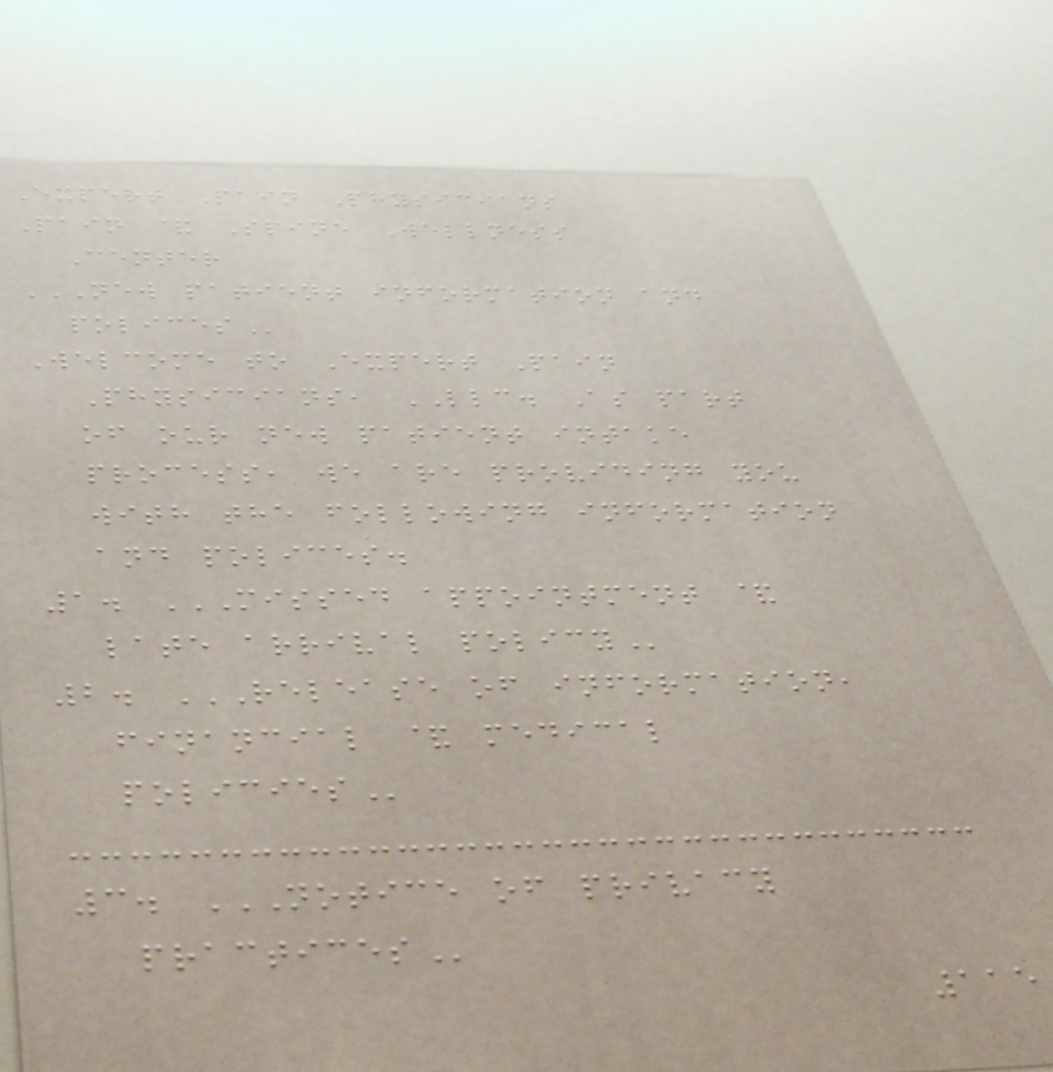Expert Pain Physicians
Pain & Spine Wellness
Center
NEW PATIENT INFORMATION AND
POLICES
Welcome to Expert Pain
Physicians, LLC. As part
of our new patient intake
process, we are providing you
with the following information
and polices.
1. MISSED APPOINTMENT &
LATE ARRIVAL POLICY
2. RELEASE OF INFORMATION,
FINANCIAL & MEDICAL
POLICIES
3. NOTICE OF PRIVACY
PRACTICES
115
